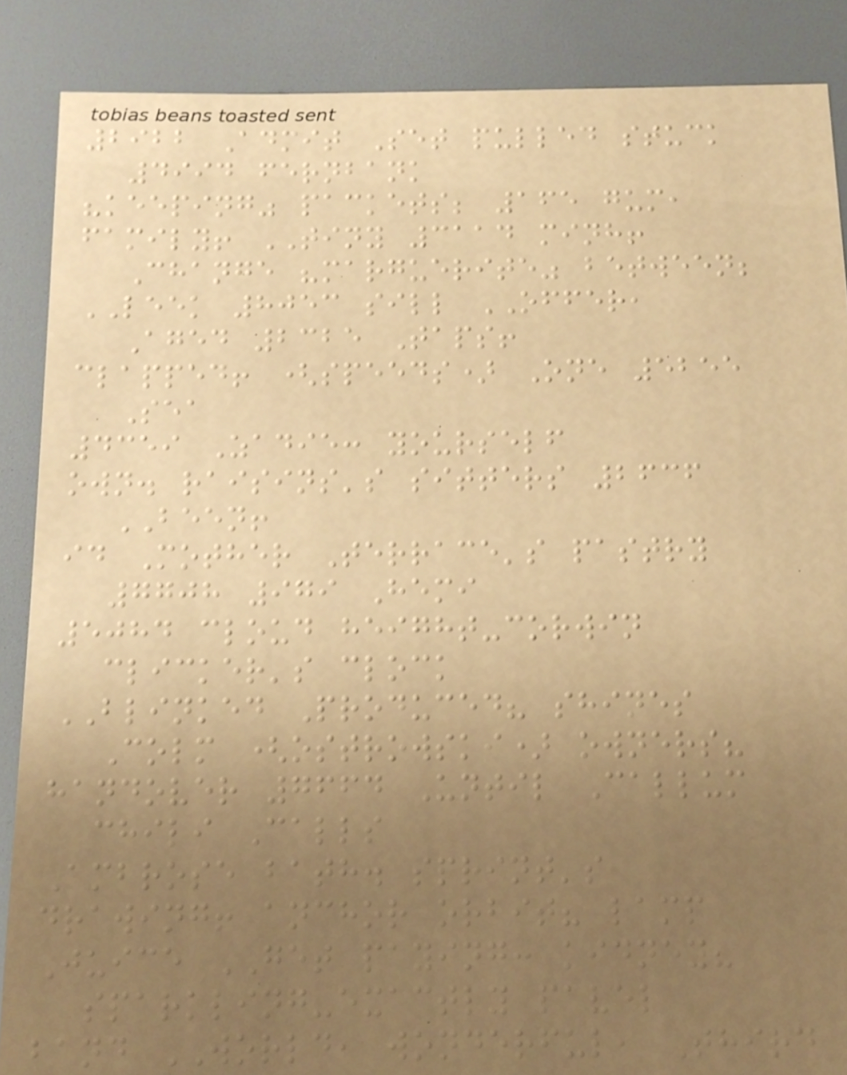2922 Admit Set pulled stuck
4994 fernbank
"keeping" packets; 165 gum,
family! TINY 3114 minh!
Change "marguerite" between;
LEEK 8053 sill OFFER,
Aged 2325 Taps!
clapped! (speeds) One 5255
Sea
4359 Zadie: yourself
own. raisins's sitters 2636
BEEN!
id Mother Terrace's pastry
7708 979 Hemi
5084 cloud height-corwin
clicker's clock
BLINKED Produced? shines
Colm (ostrowski) owners?
handover 7664 Until Callum
chili Calls
Ambrose bath. sprint's
drawing! anchor orbit? lamp
Juice GET paying: kidney?
sparkling-exactly pavel
band WORLD, wonderful, Third
